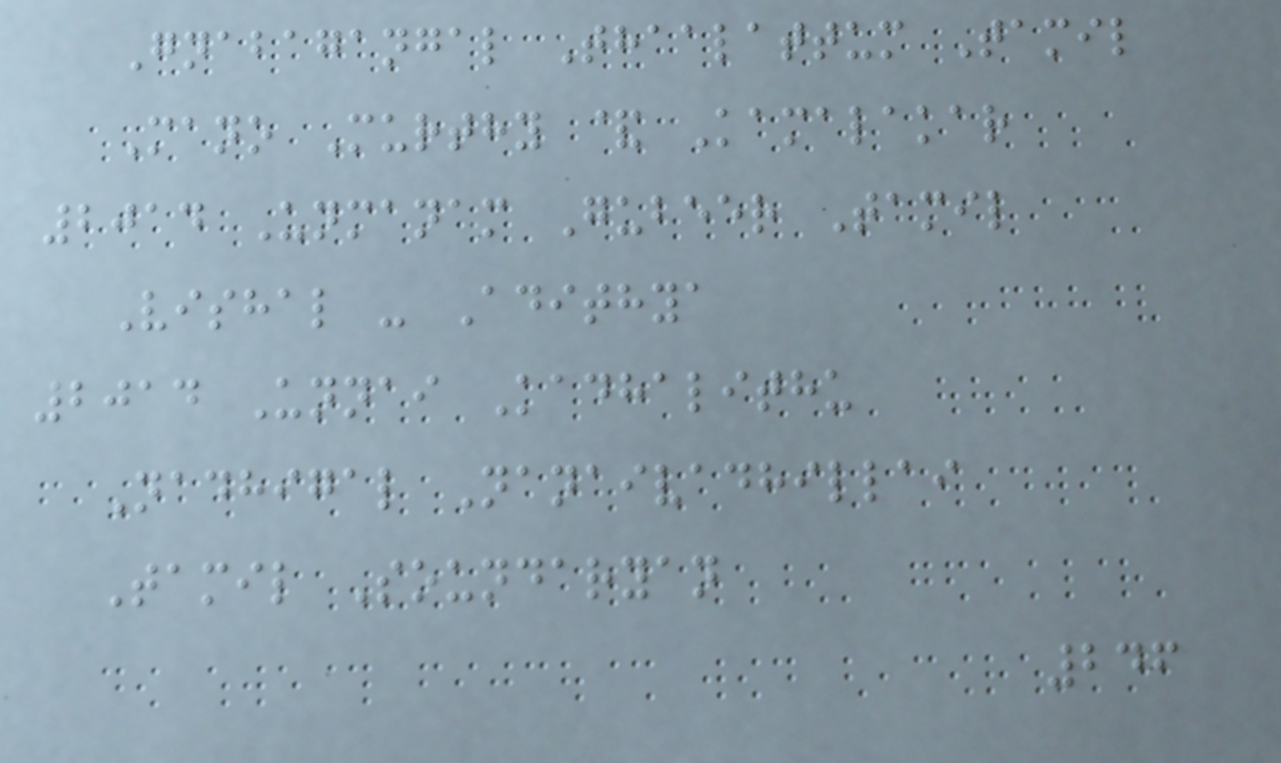Gnabagangal Thaalattum Tamil
Mano Murthy & Kamalakar
2014 Unmanam Gubeer Tamil
Vishal - Adithya
2014 Unnai Kadhalithu
Nadhigal Nanaivadhillai
Tamil Soundaryan
246
